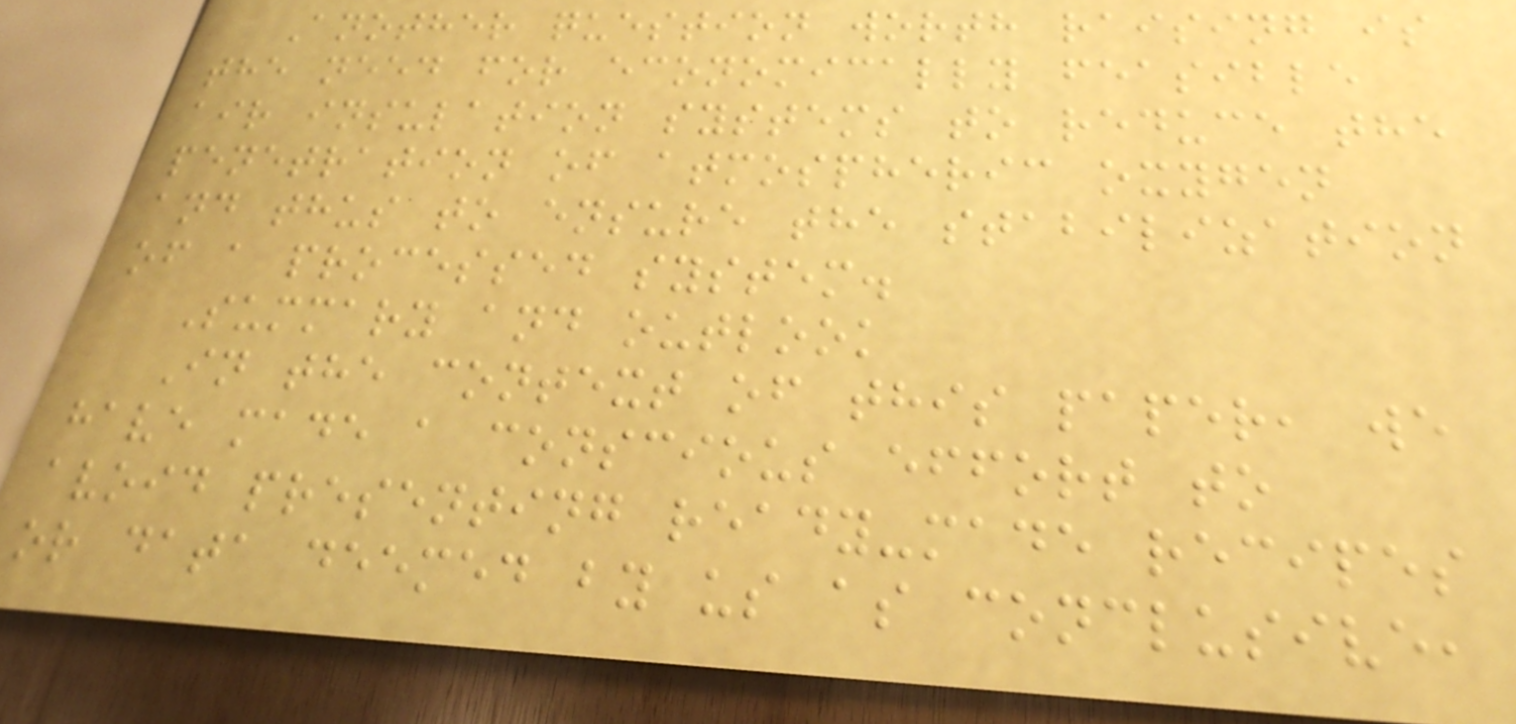Another question worth raising is
the need for economically feasible
air insulation systems to reduce the
penetration of atmospheric oxygen
and thus to ensure the stabilization
of a processed system.
Summary and outlook
In the context of this paper, we
have made a conscious effort to
avoid presenting ready-made recipes
or data deemed by us as conclusive,
